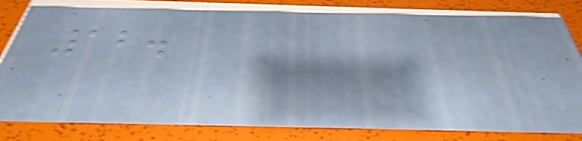12.
